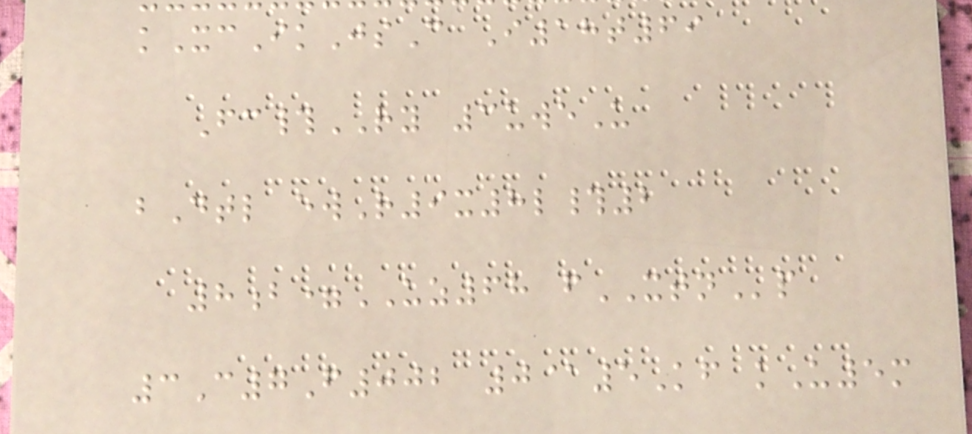kXcIkJsC I18t69
Fc#RY 3uweU
bDtl ewR9x8l#2
8b=UZ68 fXTNp
3C7F002 0@5Kf kU5m
